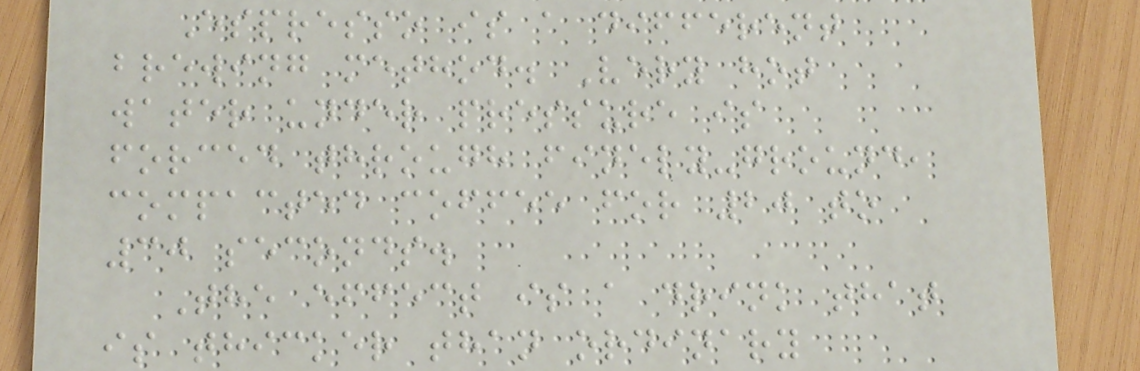Espresso is a different
brewing method. Very hot
water under pressure is
forced through finely-ground,
compacted coffee for 20 to
30 seconds.
The effect is a drink that
is thicker than ordinary
